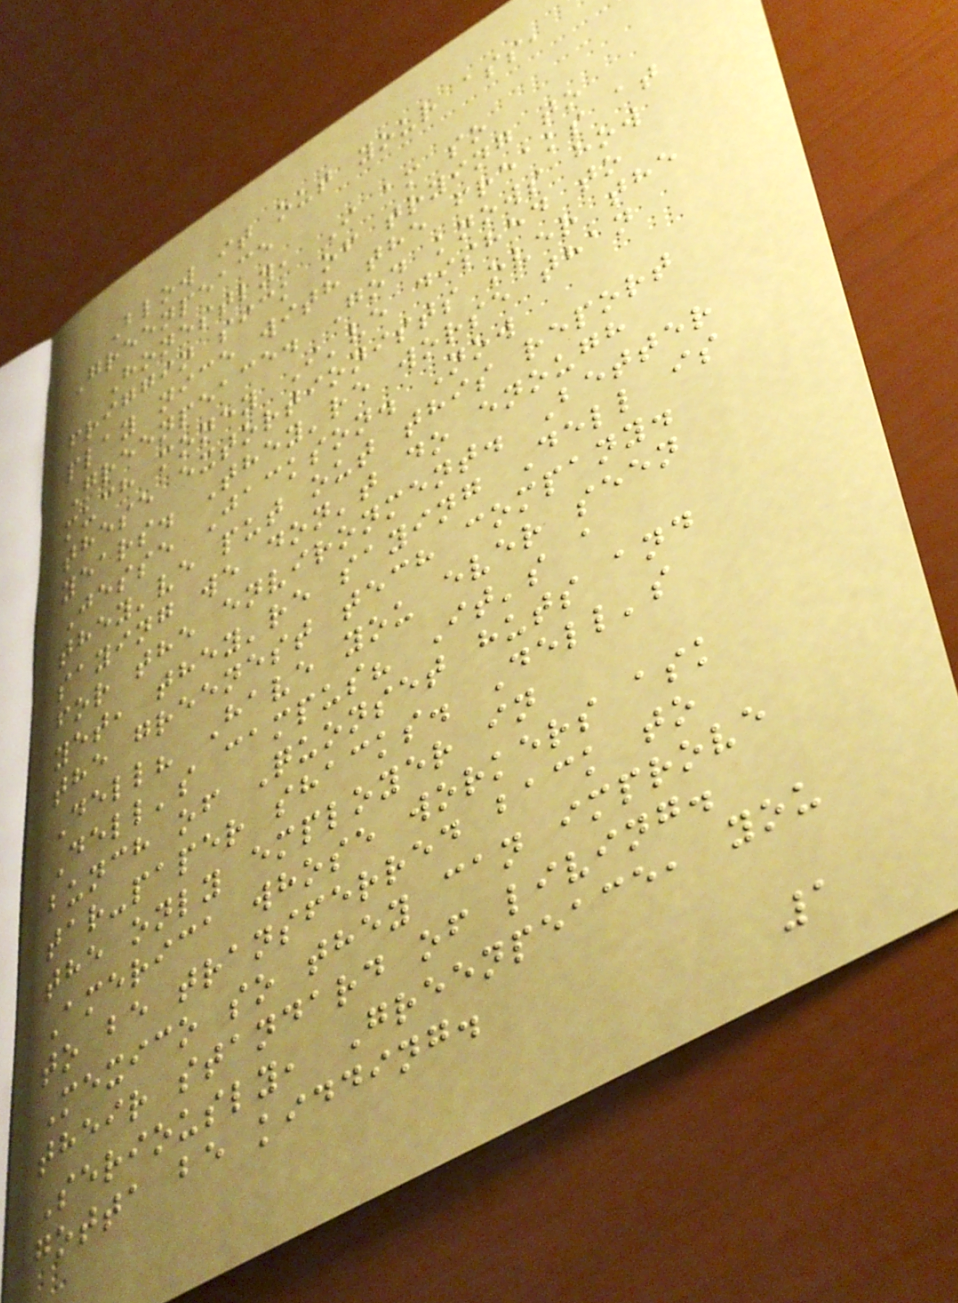Blow it out your ass,
Greenpeace
Honestly, I am so
friggin sick of trying to
play nice with the freaks at
Greenpeace. God knows how
much money I've dished to
these extortionists over the
years. They're worse than
Jesse Jackson. Now
they've put out this report
saying we don't do enough
for the environment. Better
yet, they're saying Dell is
the greenest tech company.
Dell? Have you ever seen
Dell's campus? It's a
bunch of Quonset huts and
tar-paper shacks. Dell's
the only employer in
America whose workers ask
to be transferred back to
Mexico so they can improve
their standard of living.
Seriously, Greenpeace, you
gotta be kidding.
1
